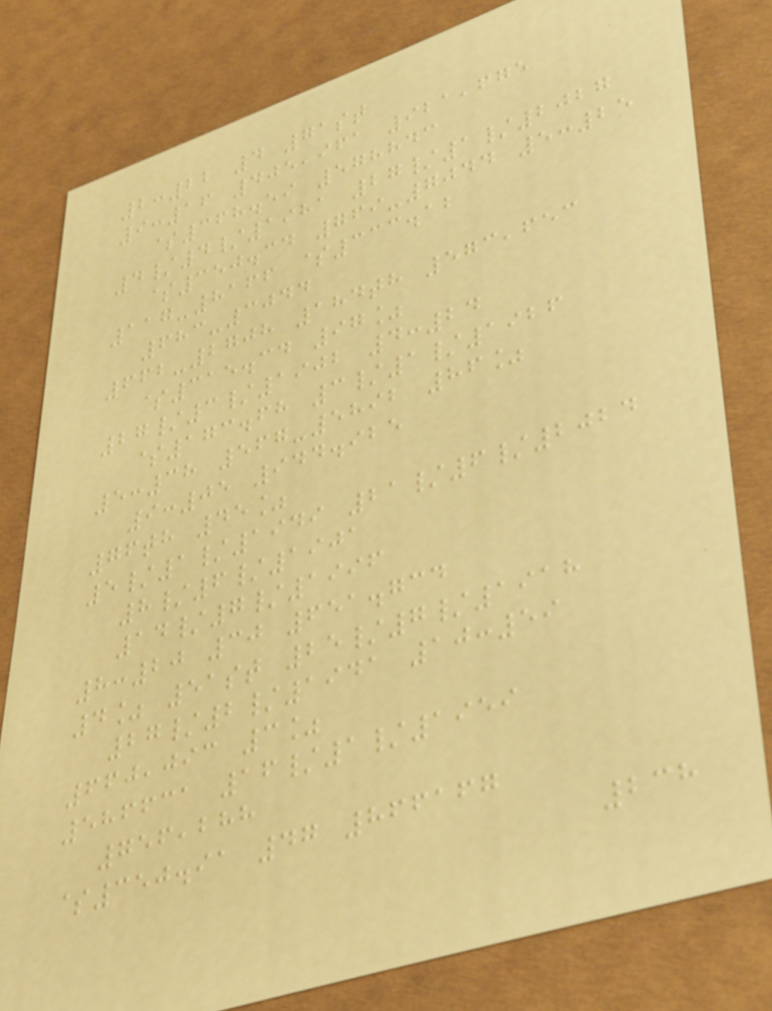2:22 4 71st
9:16 405,961 921,675
$368.59 578843
4/4/1981 27/1/2027
$350.34 769-7044 5:25
117-8166 $333.12
683-3044
662-2708 184th 573,653
$315.34 97%
27/3/1902 4:24
$173.68 3/1/1926
5:38 567-5892 86%
9:05 944.925
76th 45%
5/1/1949 21/6/2024
8/6/1901
14/7/1996
8:20 30 651.734
4% 51st 25/7/1918
27/2/1941 10:59
660,093 3%
586631 16/1/1959
756,288
$350.91 47 866167
238
